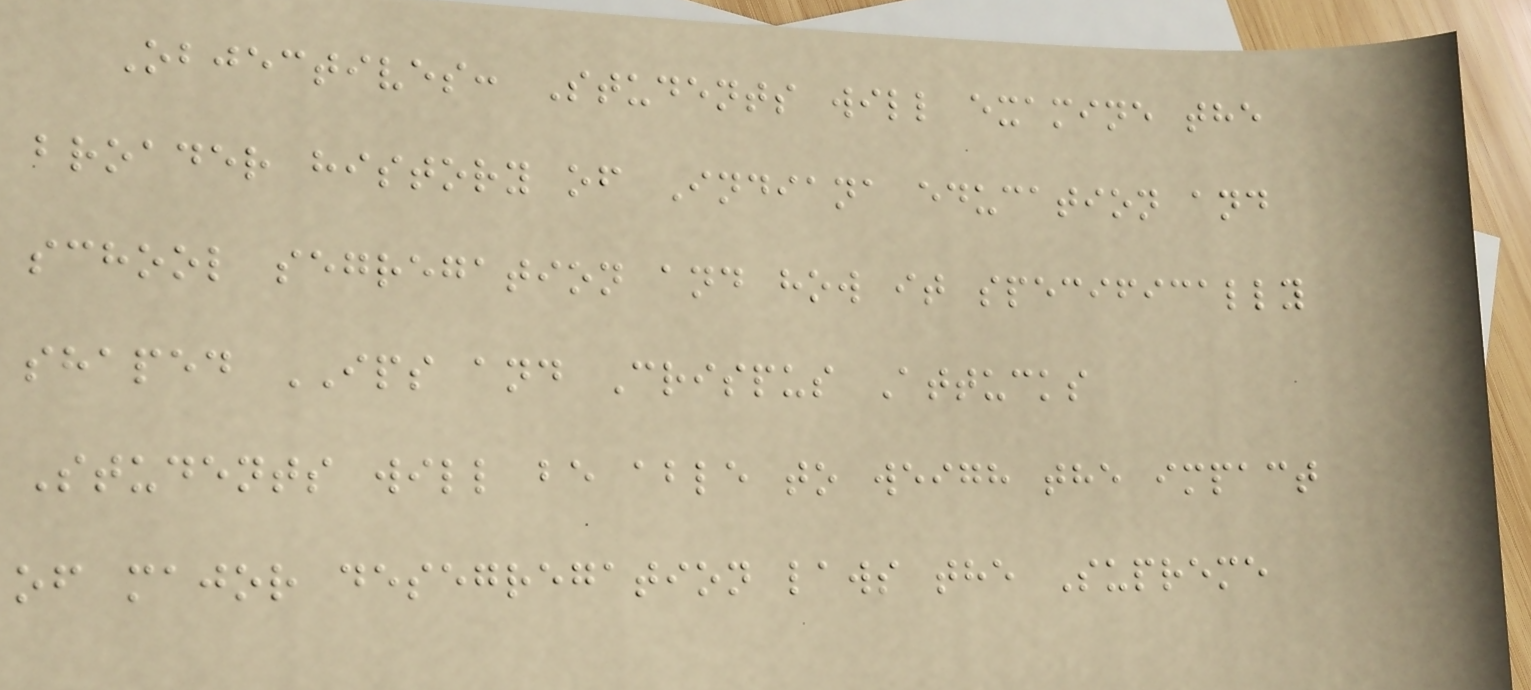Objectives: Students will examine the
broader history of Indiana education and
school segregation and how it specifically
shaped IPS and Crispus Attucks
Students will be able to weigh the impact
of major desegregation laws the Supreme
